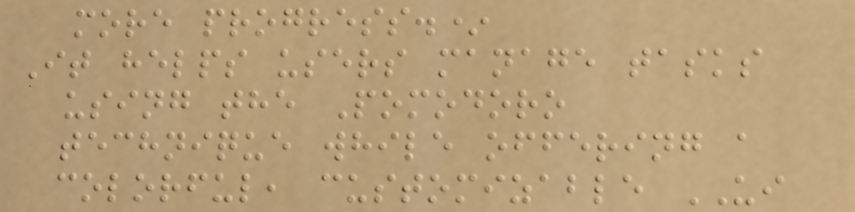more progress.*
It helps users manage tasks
using the Pomodoro
technique while offering a
colorful, customizable UI
